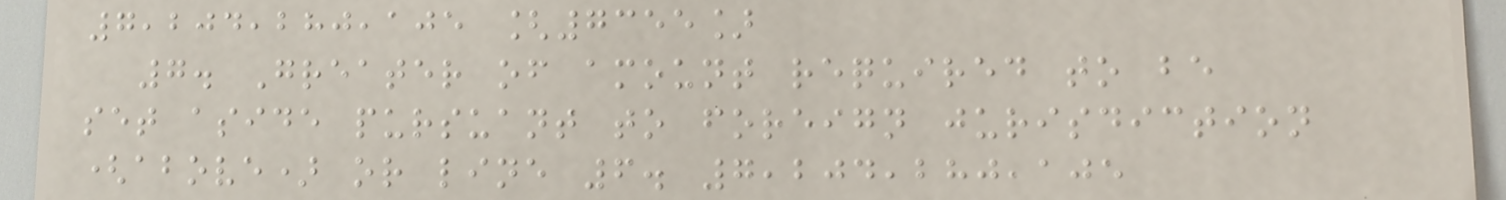7,204,280,105 [7355]
7. Greater of amount required to be
set aside pursuant to foreign jurisdiction
(above) or line 6. 7,204,280,105
